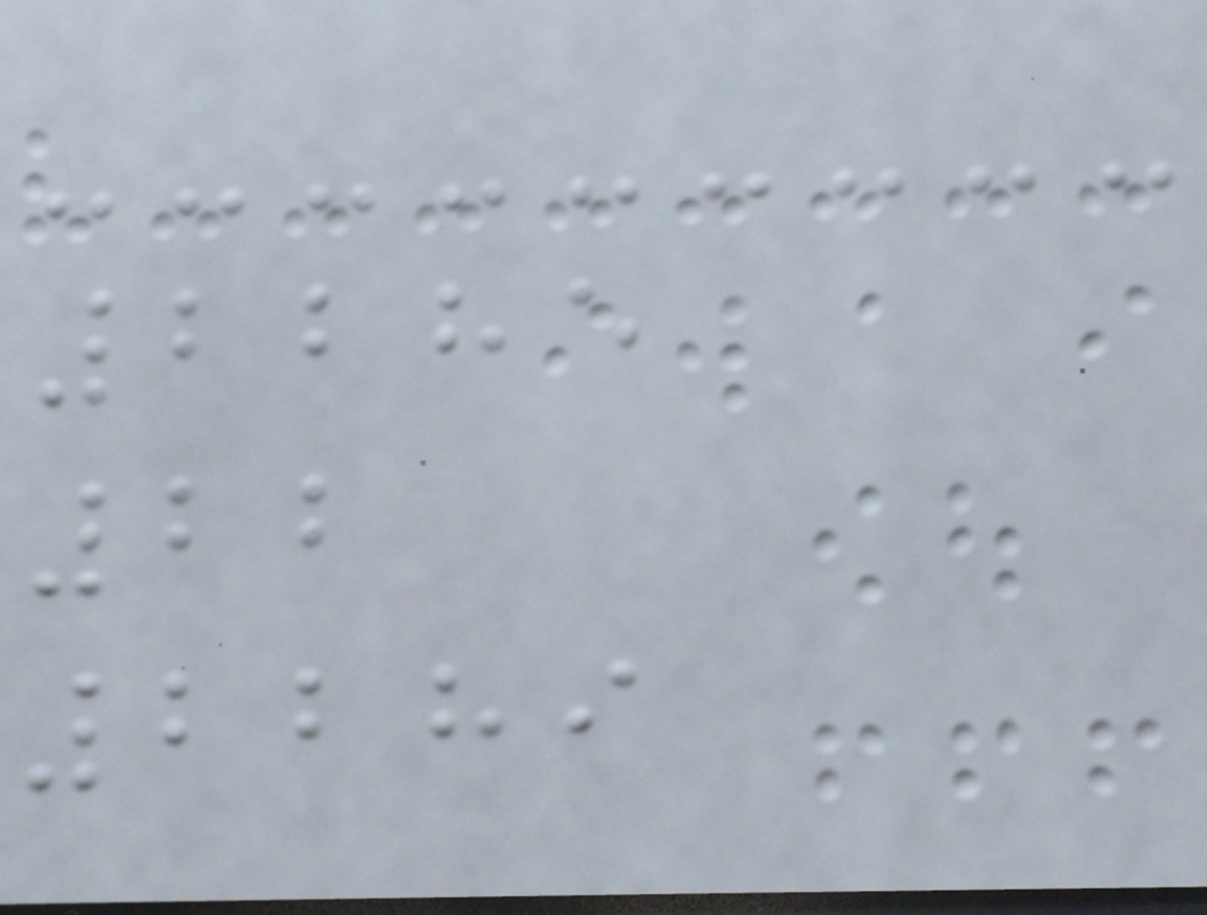2285
22
2289
